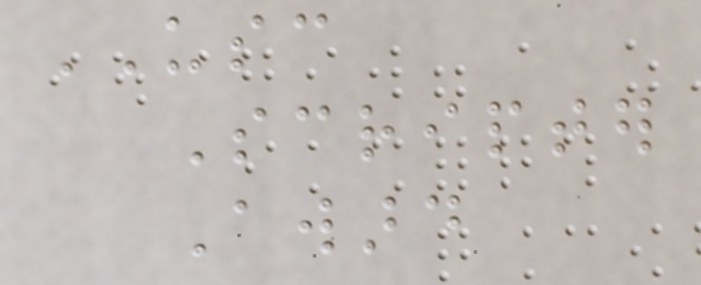USC
Scripter
Award
